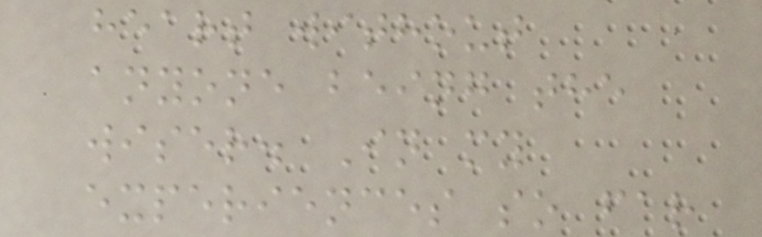heart without
anyone being the
wiser. In my
experiences so far
